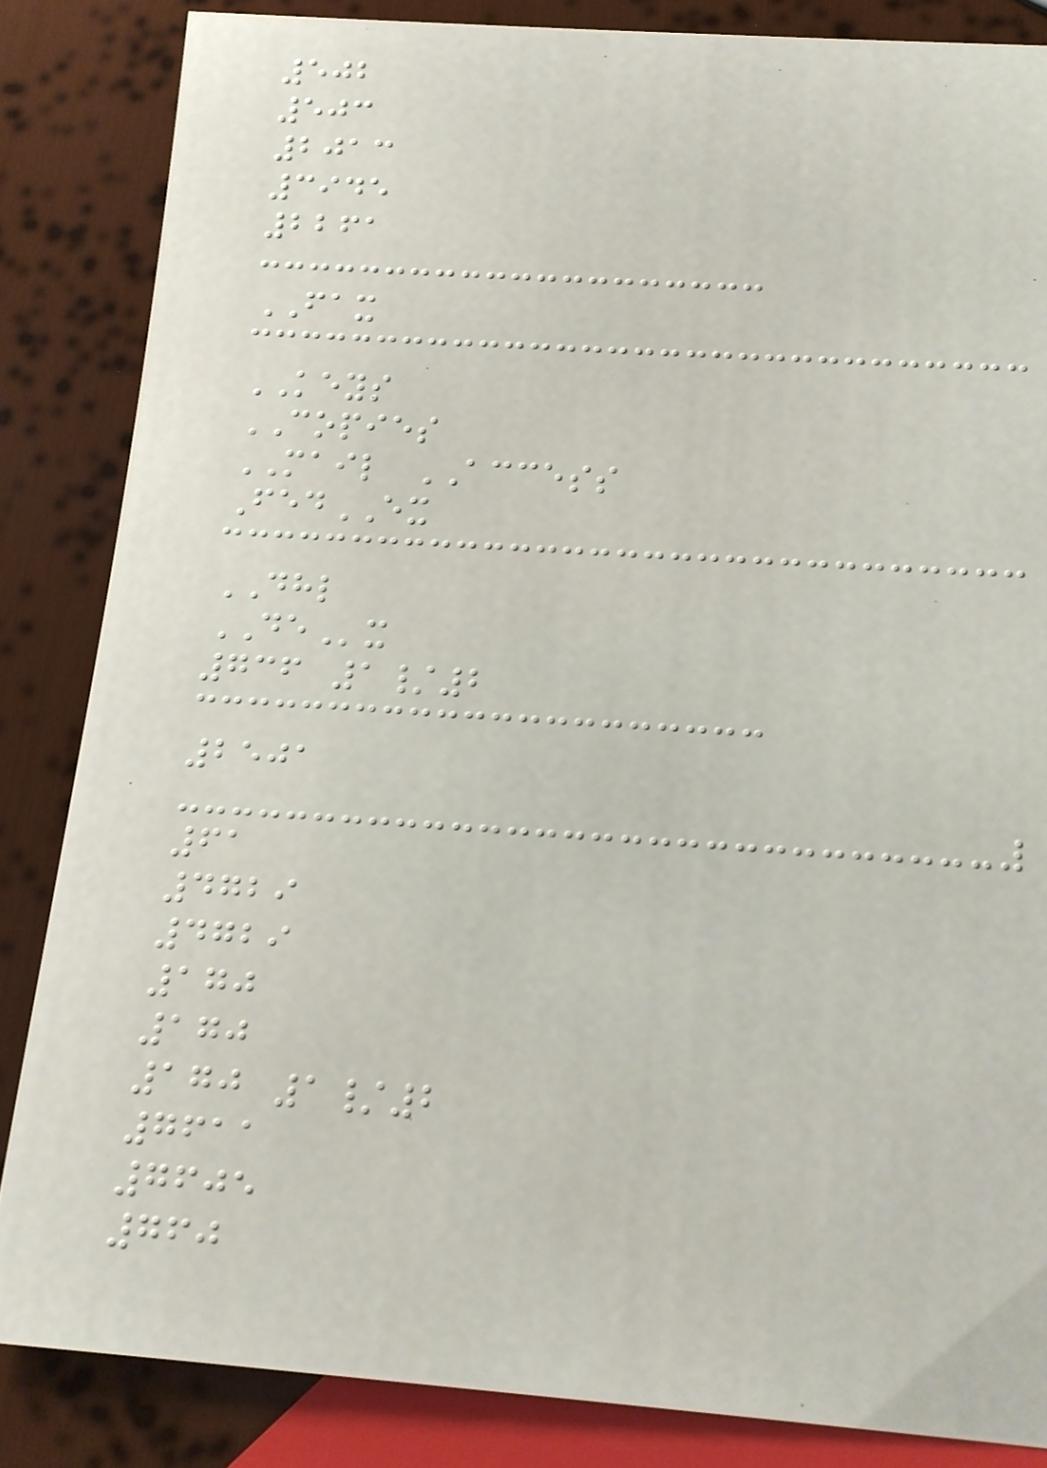502
503
2013
3945
2261
FAX
KEYS
COPIES
MAIL ACCESS
FedEX
DHL
DEx
736 1/2
2501
61
4729
4729
170
170
170 1/2
7611
7605
760
